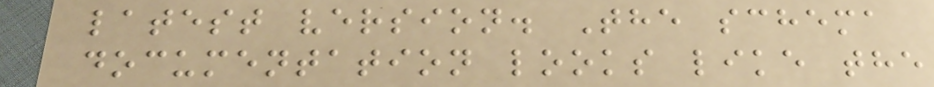latest version. The schema
documentation looks like the
